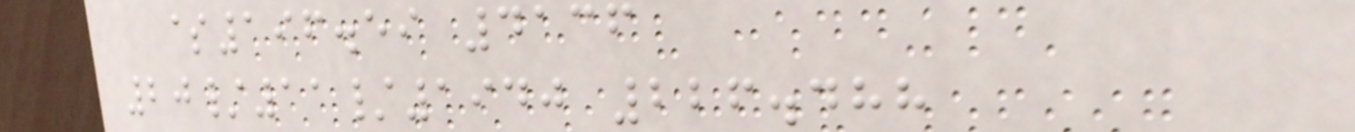$196.59 4136
20/11/1940 226.488
